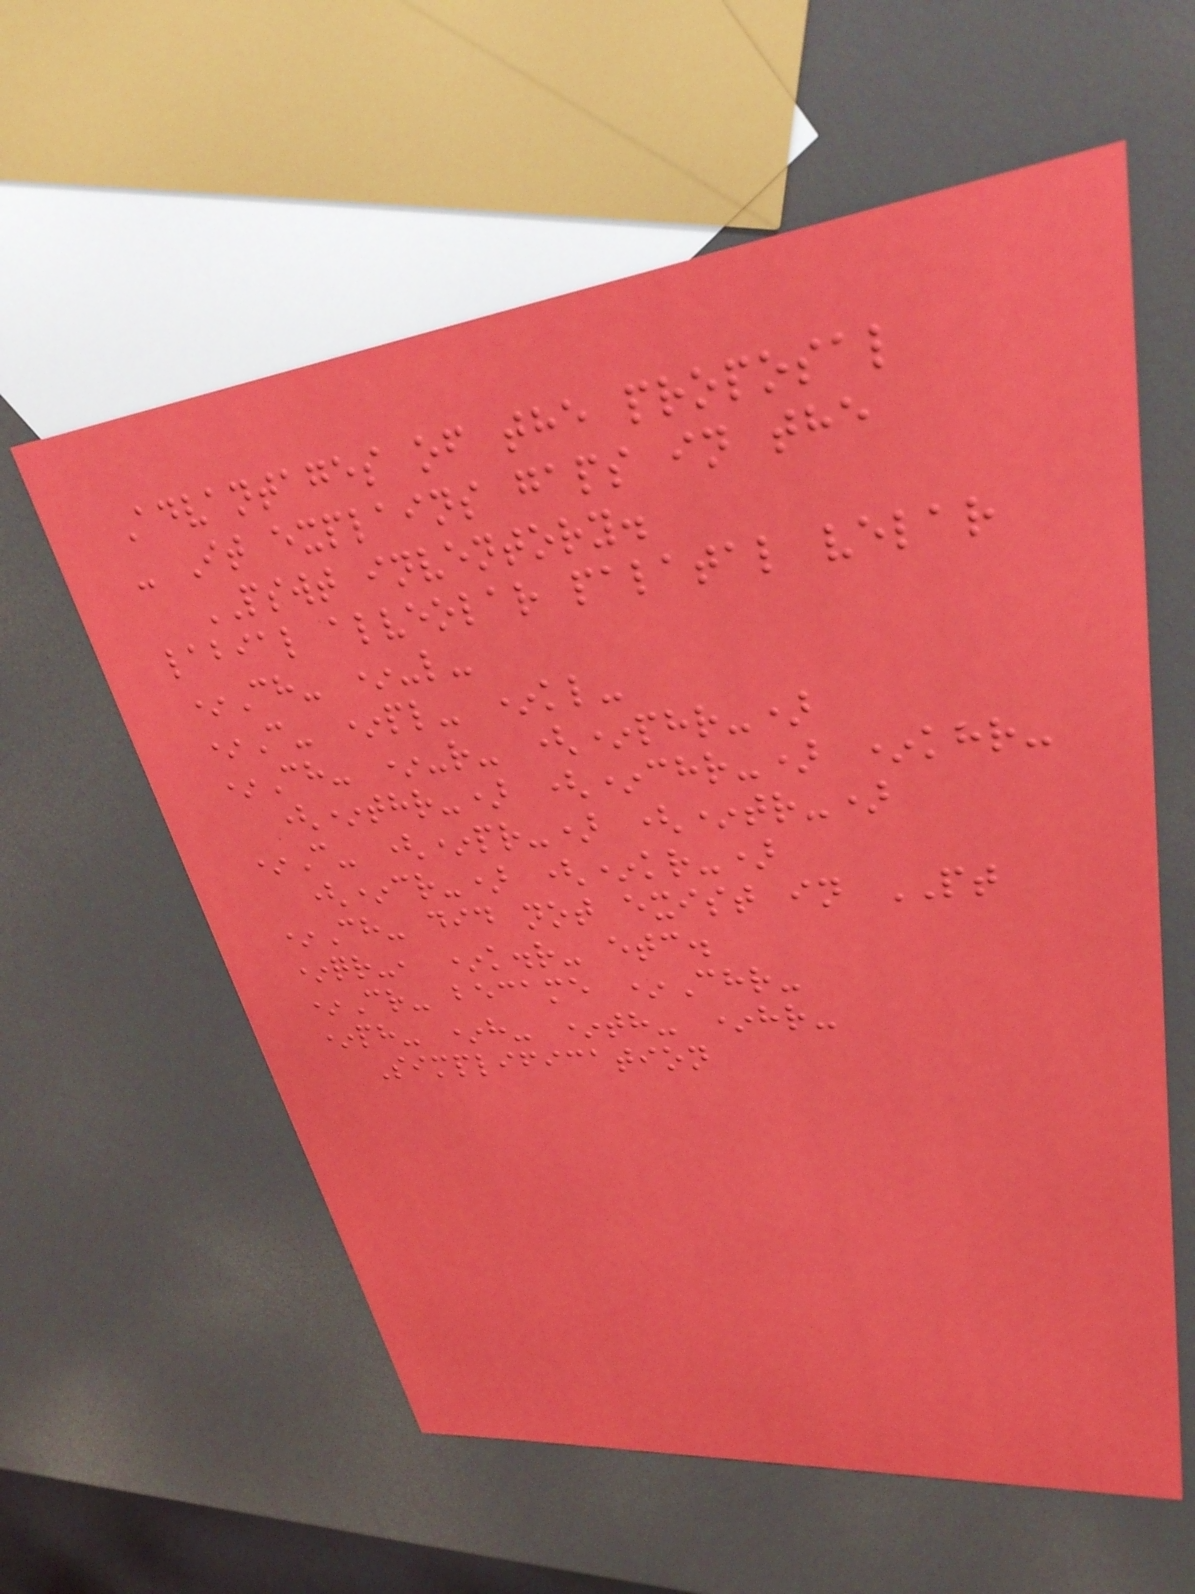Advantages of the proposal
- It explains gaps in the
PSWT inventory.
labial alveolar palatal velar
*Ch- *-l-
*C- *pl- *kl-
*Ch- *-r- (*phr-)
(*thr-) (*chr-) *khr-
*C- (*pr-) (*tr-)
(*cr-) (*kr-)
*Ch- did not exist in PT
*qr-, *k.r- etc.
*Cr- became *Chr-
*ph- *h- *th- *hr-
Simplification
